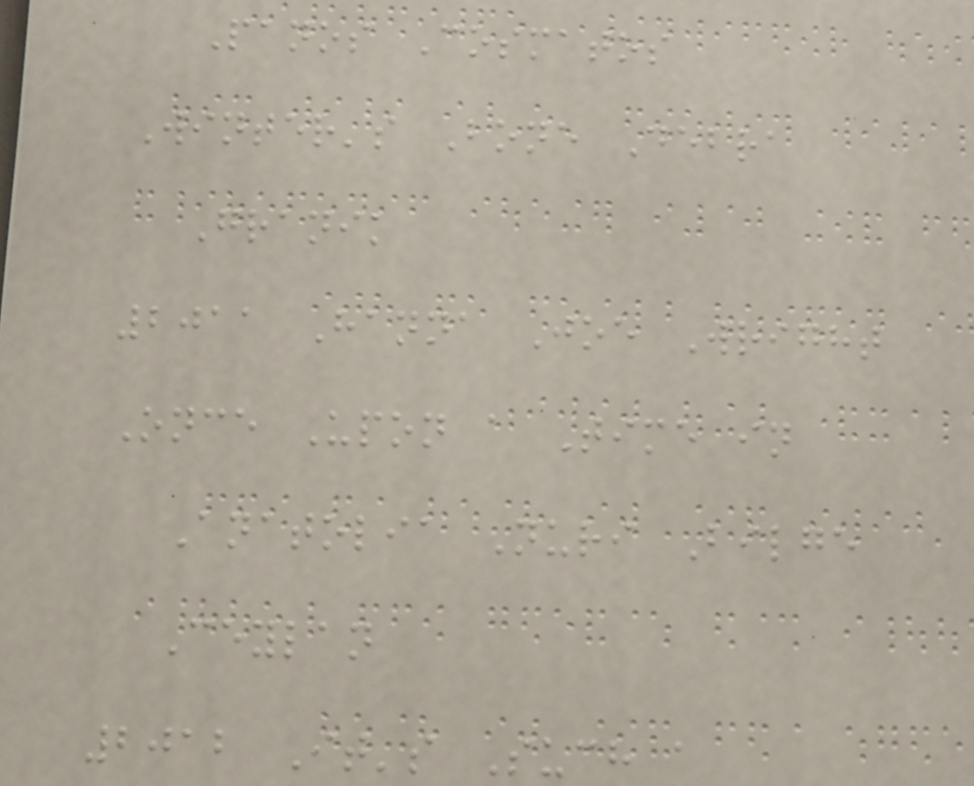Panos Cosmatos
Winter's Bone Debra
Granik
2011 Hanna Joe Wright
Once Upon a Time in
Anatolia Nuri Bilge
Ceylan
2012 It's Such a
